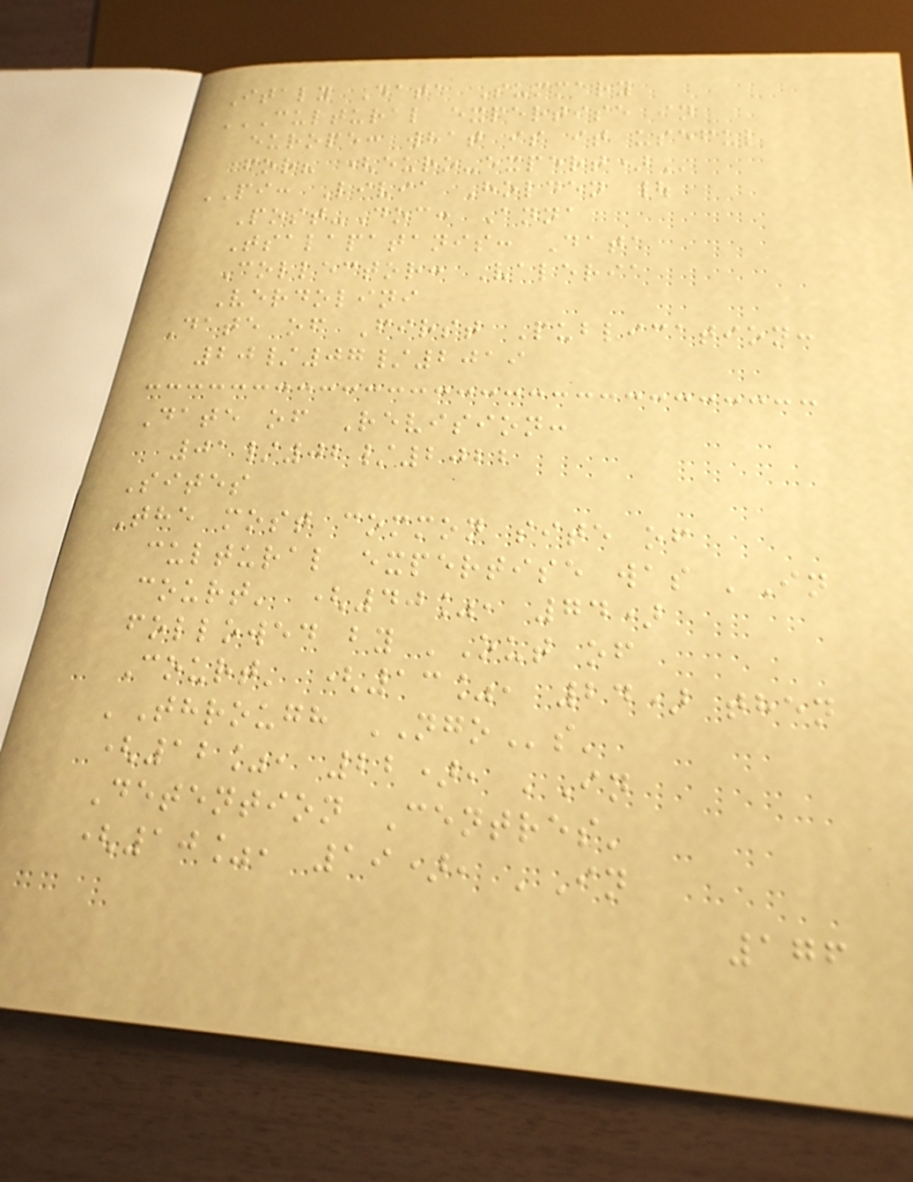Italy Data Summary
CULTURAL EXPERTISE IN
EUROPE: WHAT IS IT USEFUL
FOR? (EURO-EXPERT)
PI: Livia Holden |
Post-Doc: Anna
Tsalapatanis: Data
Collector: Valeria
Verdolini
Date of First Publication:
20/07/2019
Date of Revision:
01/02/2022
Sites
The most common site of
cultural expertise was 'In
court' (40%, 74)
followed by 'Out of
Court' (13%, 24) then
'Through NGOs'
(12%, 22), 'In
Detention Centres'
(10%, 19), 'In
176
